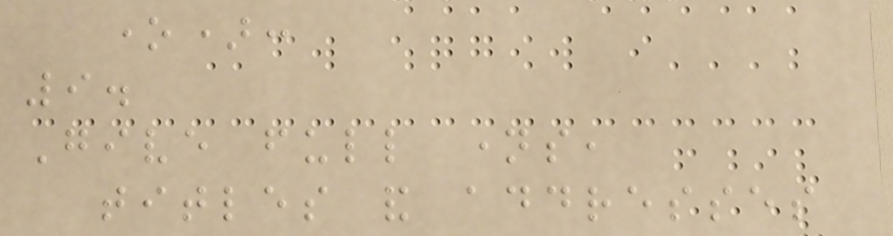one):
9.
Give full names,
titles and addresses
